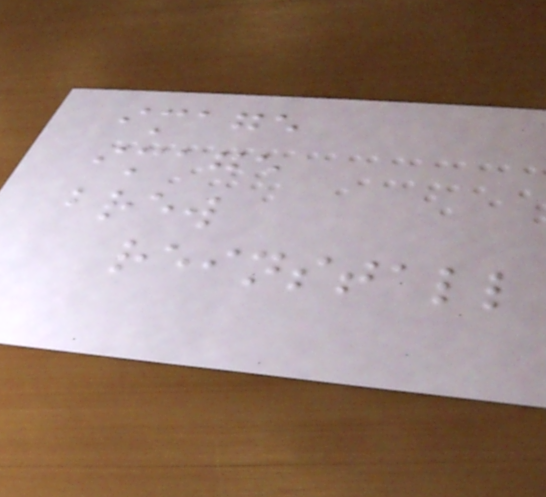image
image
brew
reinstall
